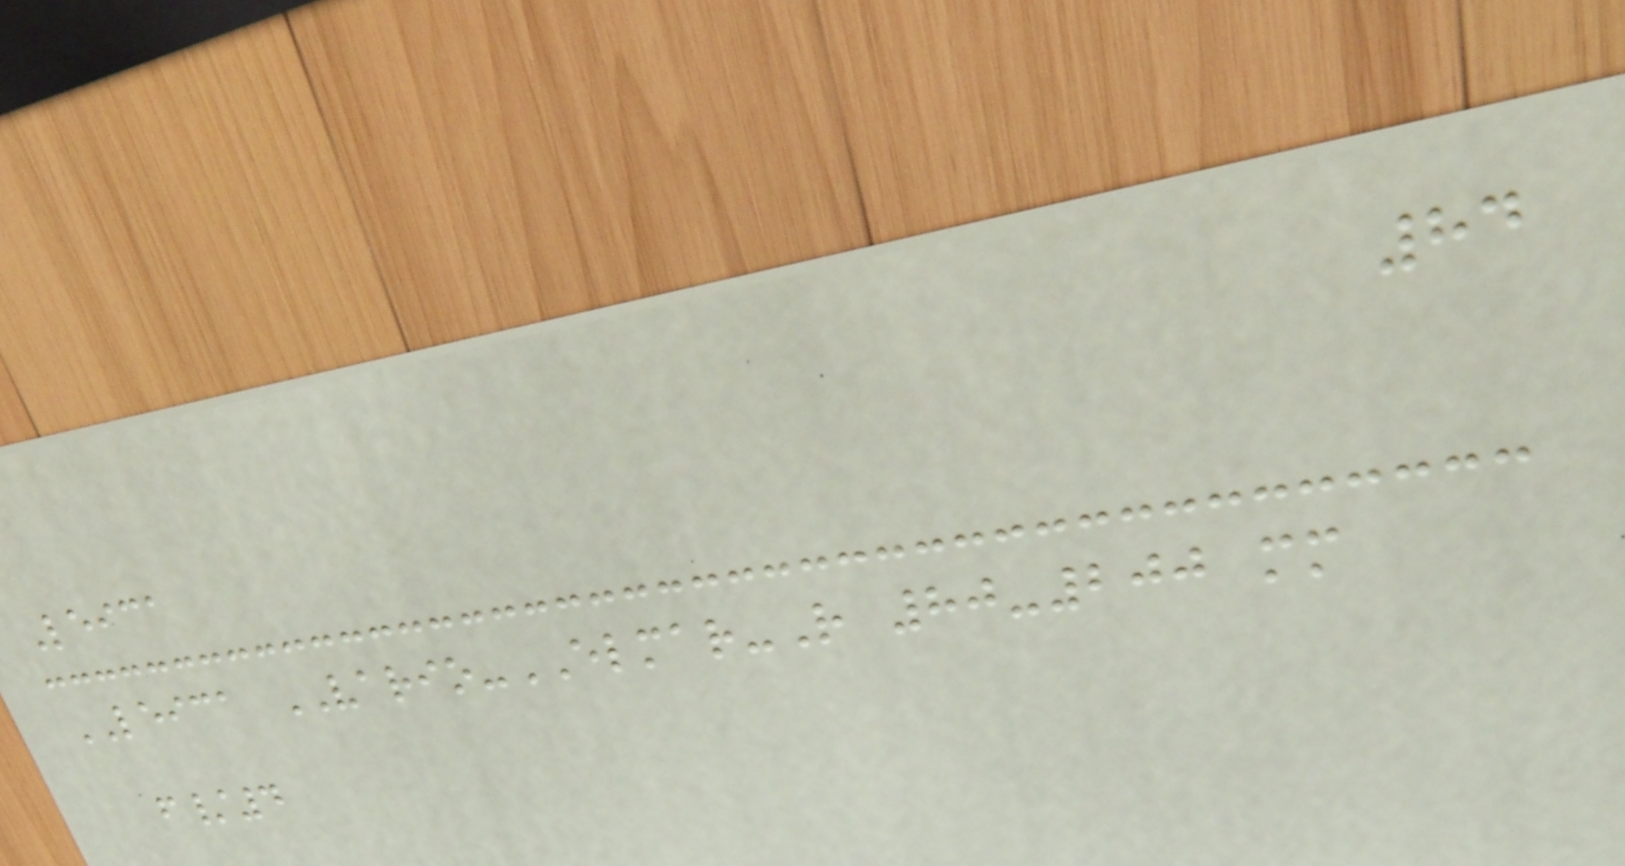84
Leica
LEICA VARIO-ELMAR-R 80-200 mm
f/4
